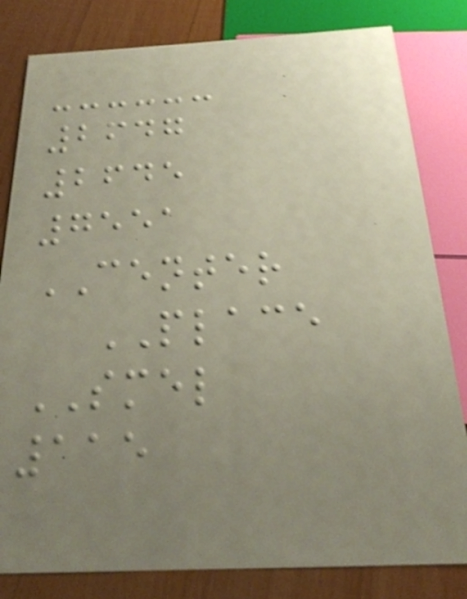2647
2645
7551
CENTER
PLACE
SMEL
115
